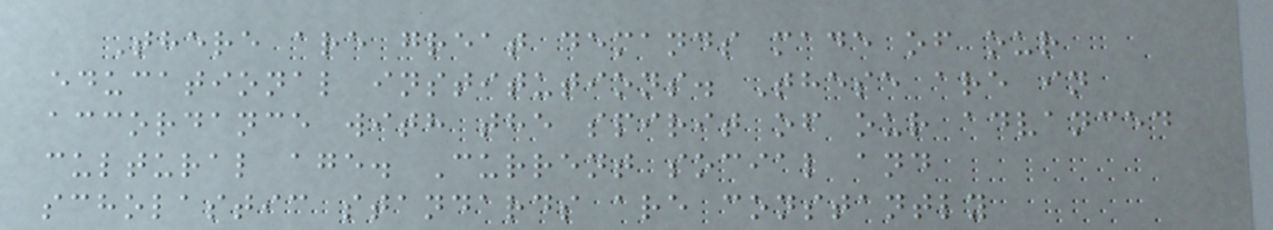There are great demands made of our
educational institutions. These are in
accordance with the spirit of our advanced
cultural age. Current social and
scholastic standards are constantly
